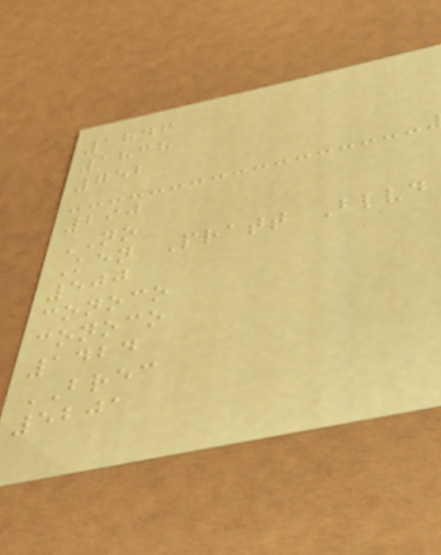1846
1838
752
290
NO
Ken Pratt Blvd
500
conoco
conoco
1424
BREC
5201
